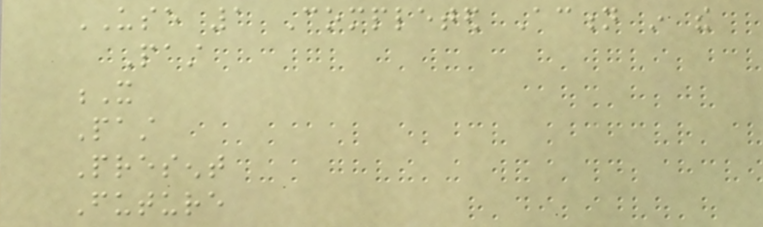USE 1 Completed Action in the
Past
X
Past
Present
Future
